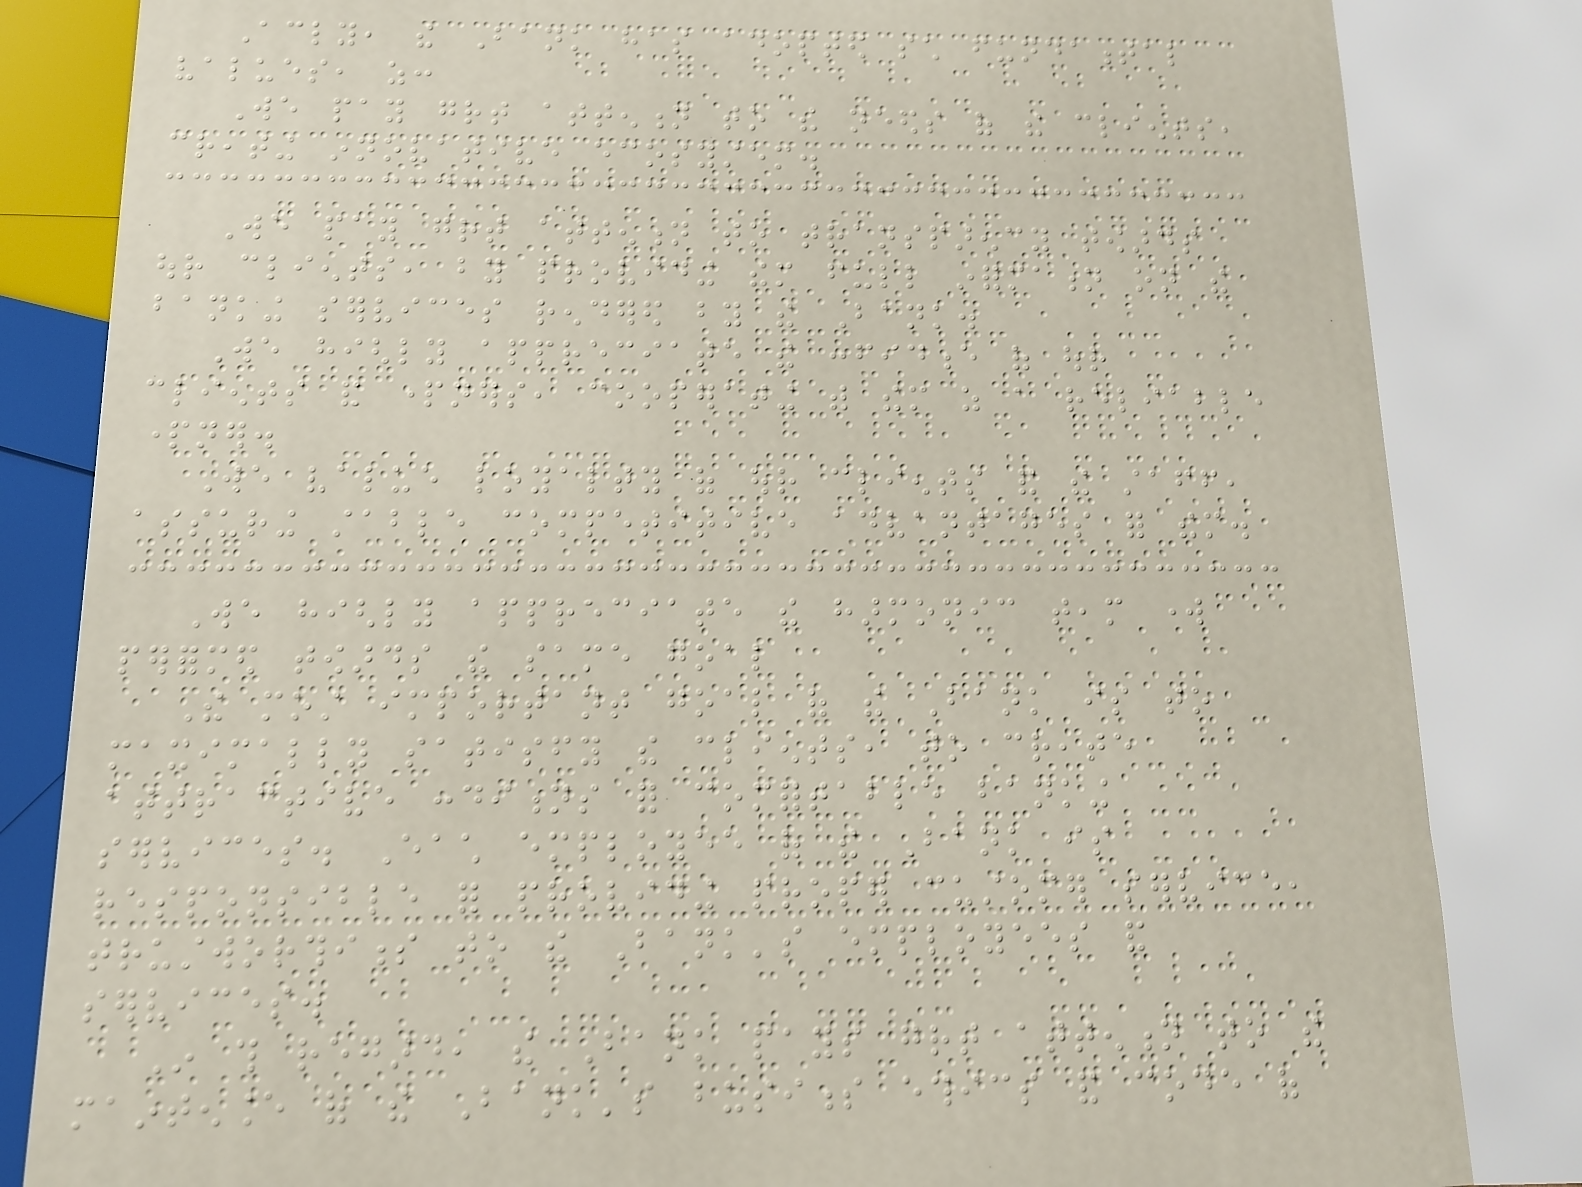Accordingly, the Bank has adopted such fundamental
values, as:
We pay great attention to the needs of the clients,
creating innovative ecosystem.
We pay great attention to transparency towards
our clients, by providing them full information on the
banking services rendered by the Bank.
We highly appreciate the confidence of our
clients and partners, cooperating with them as a reliable
partner.
We value loyalty of our clients and the staff,
assuring stable competitive advantages for them.
We highly appreciate the harmonic team work
performed towards the same goal
The most important goal of the Bank is to
maximally satisfy the clients, to create
attractive conditions for comfortable banking
services. Each employee of the Bank is
responsible for providing proper customer service,
trustworthiness to the Bank's employees and
services.
In this regard, the Bank pays great attention to the
maintenance of the Bank's business ethics and code of
